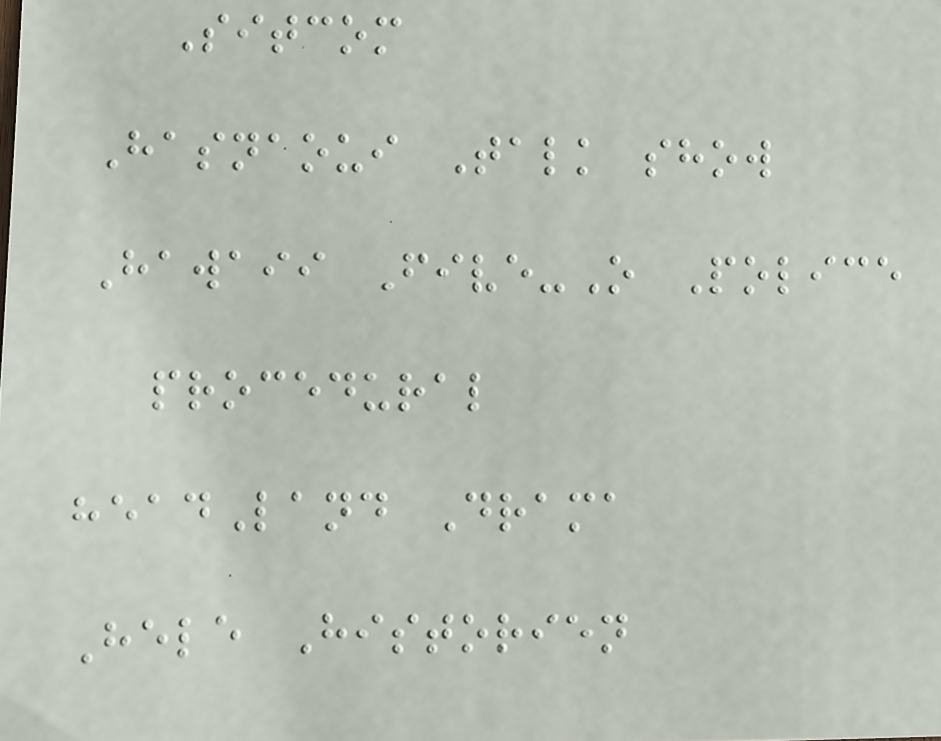Sitcom
Hasnaoui Talk show
Hawaii Five-O Police
procedural
headLand Drama
Hele Historien
